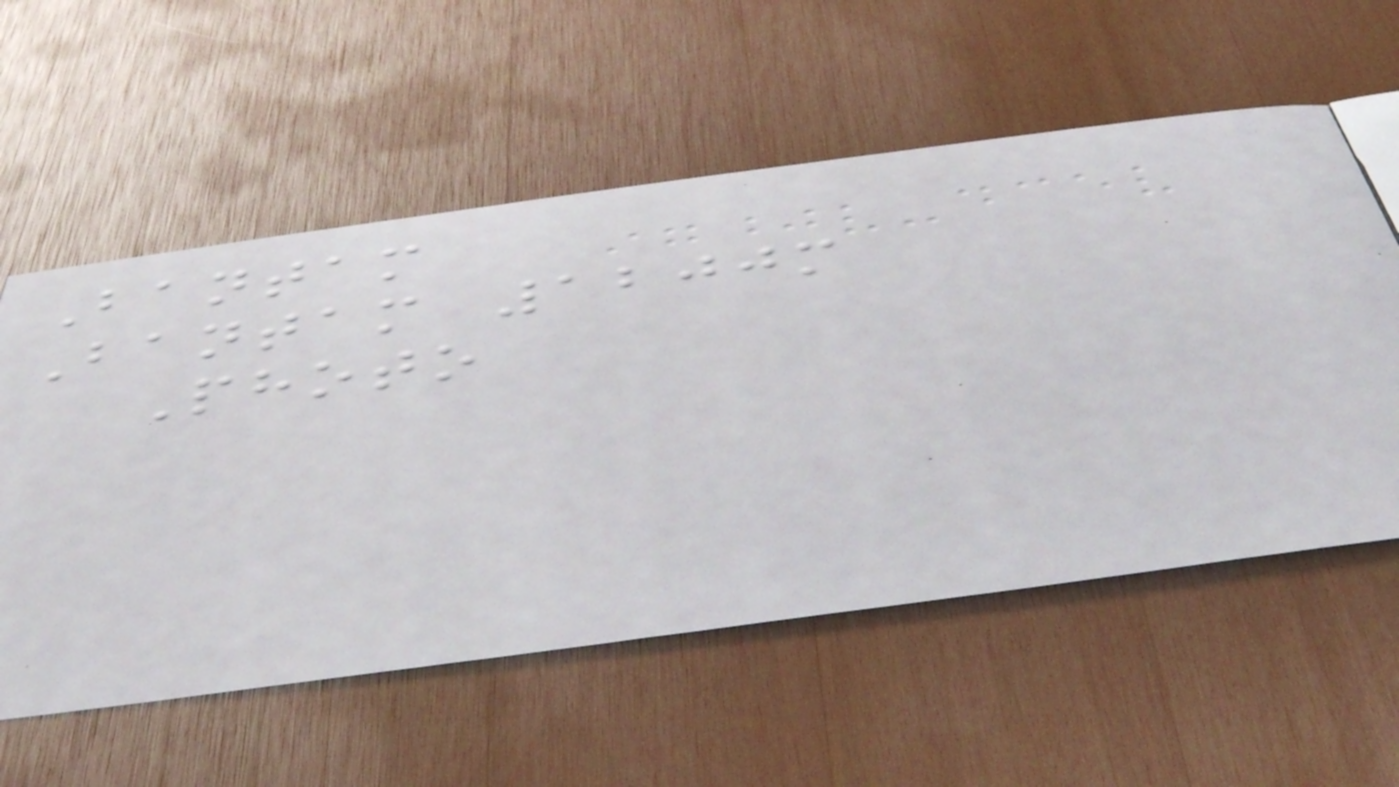Bantam
Bantam 1200m
Photo
